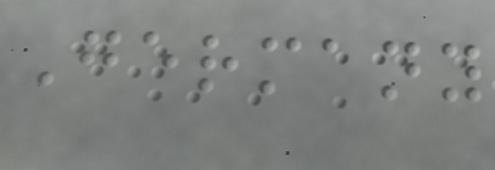Germany
